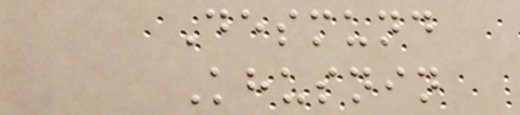Desmund
Khusnin
